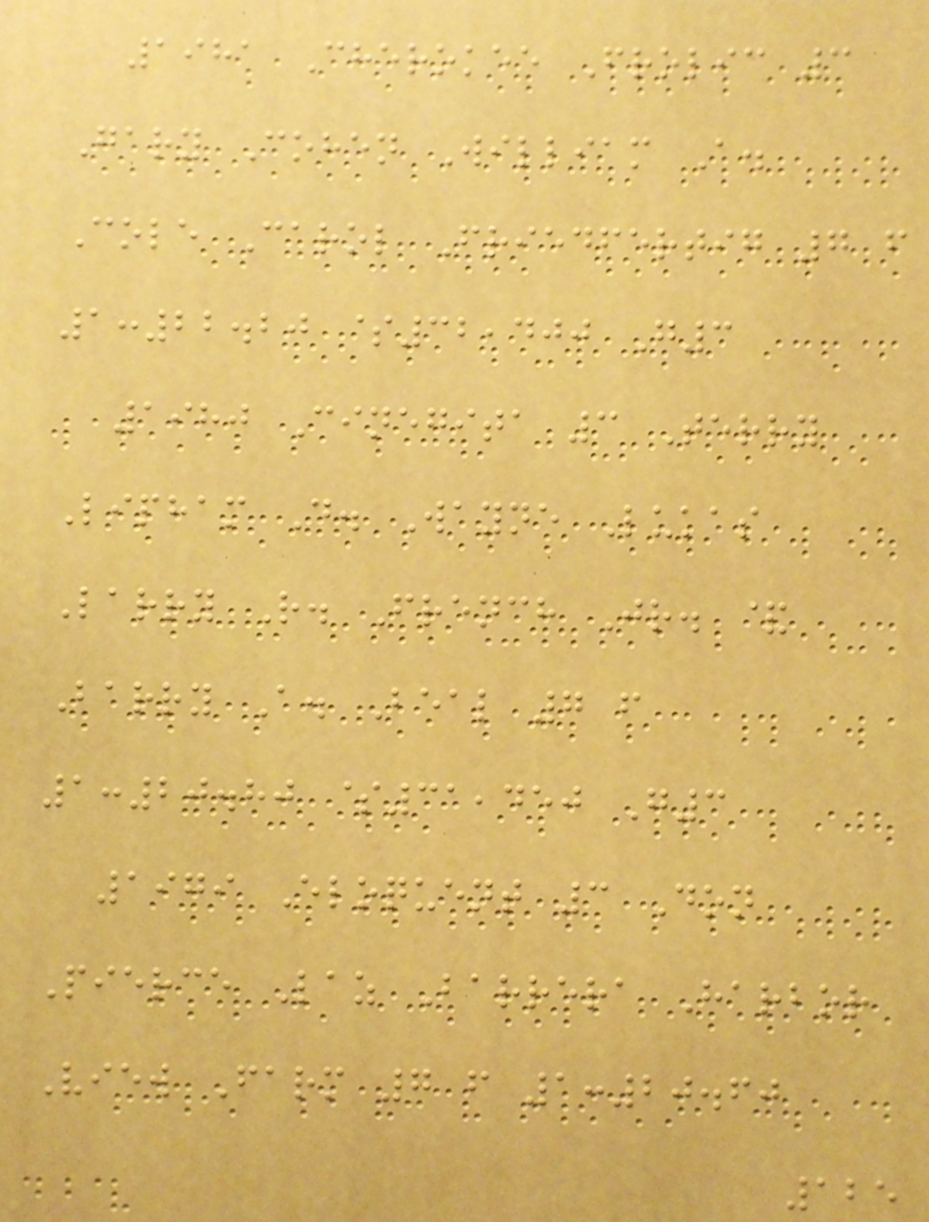1981 Cherokee Frolic 3
Gary Cohen William A.
Cole Carol Friedfertig 7 f
1:22.20 $32,400 G3
1980 Cinegita 3 Terry
Lipham D. Wayne Lukas
Larry R. French Jr. &
Barry A. Beal 7 f
1:20.80 $31,450 G3
1979 Eloquent 3 Don
Pierce Laz Barrera Harbor
View Farm 7 f 1:20.60
125
